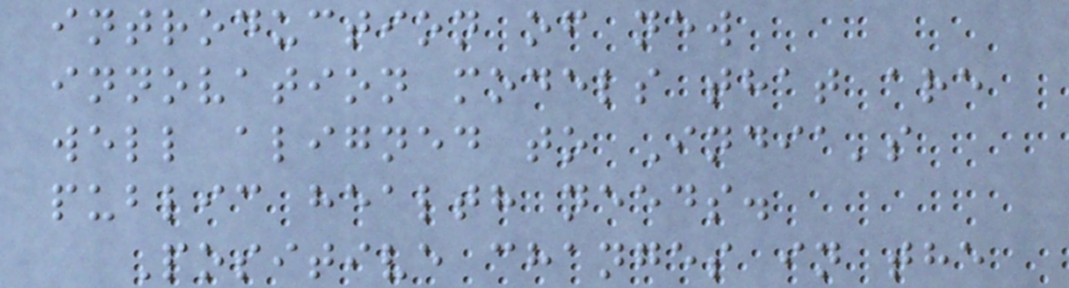introduction of new
innovation models that are
well aligned to India's
public health needs.
Positive changes in the
